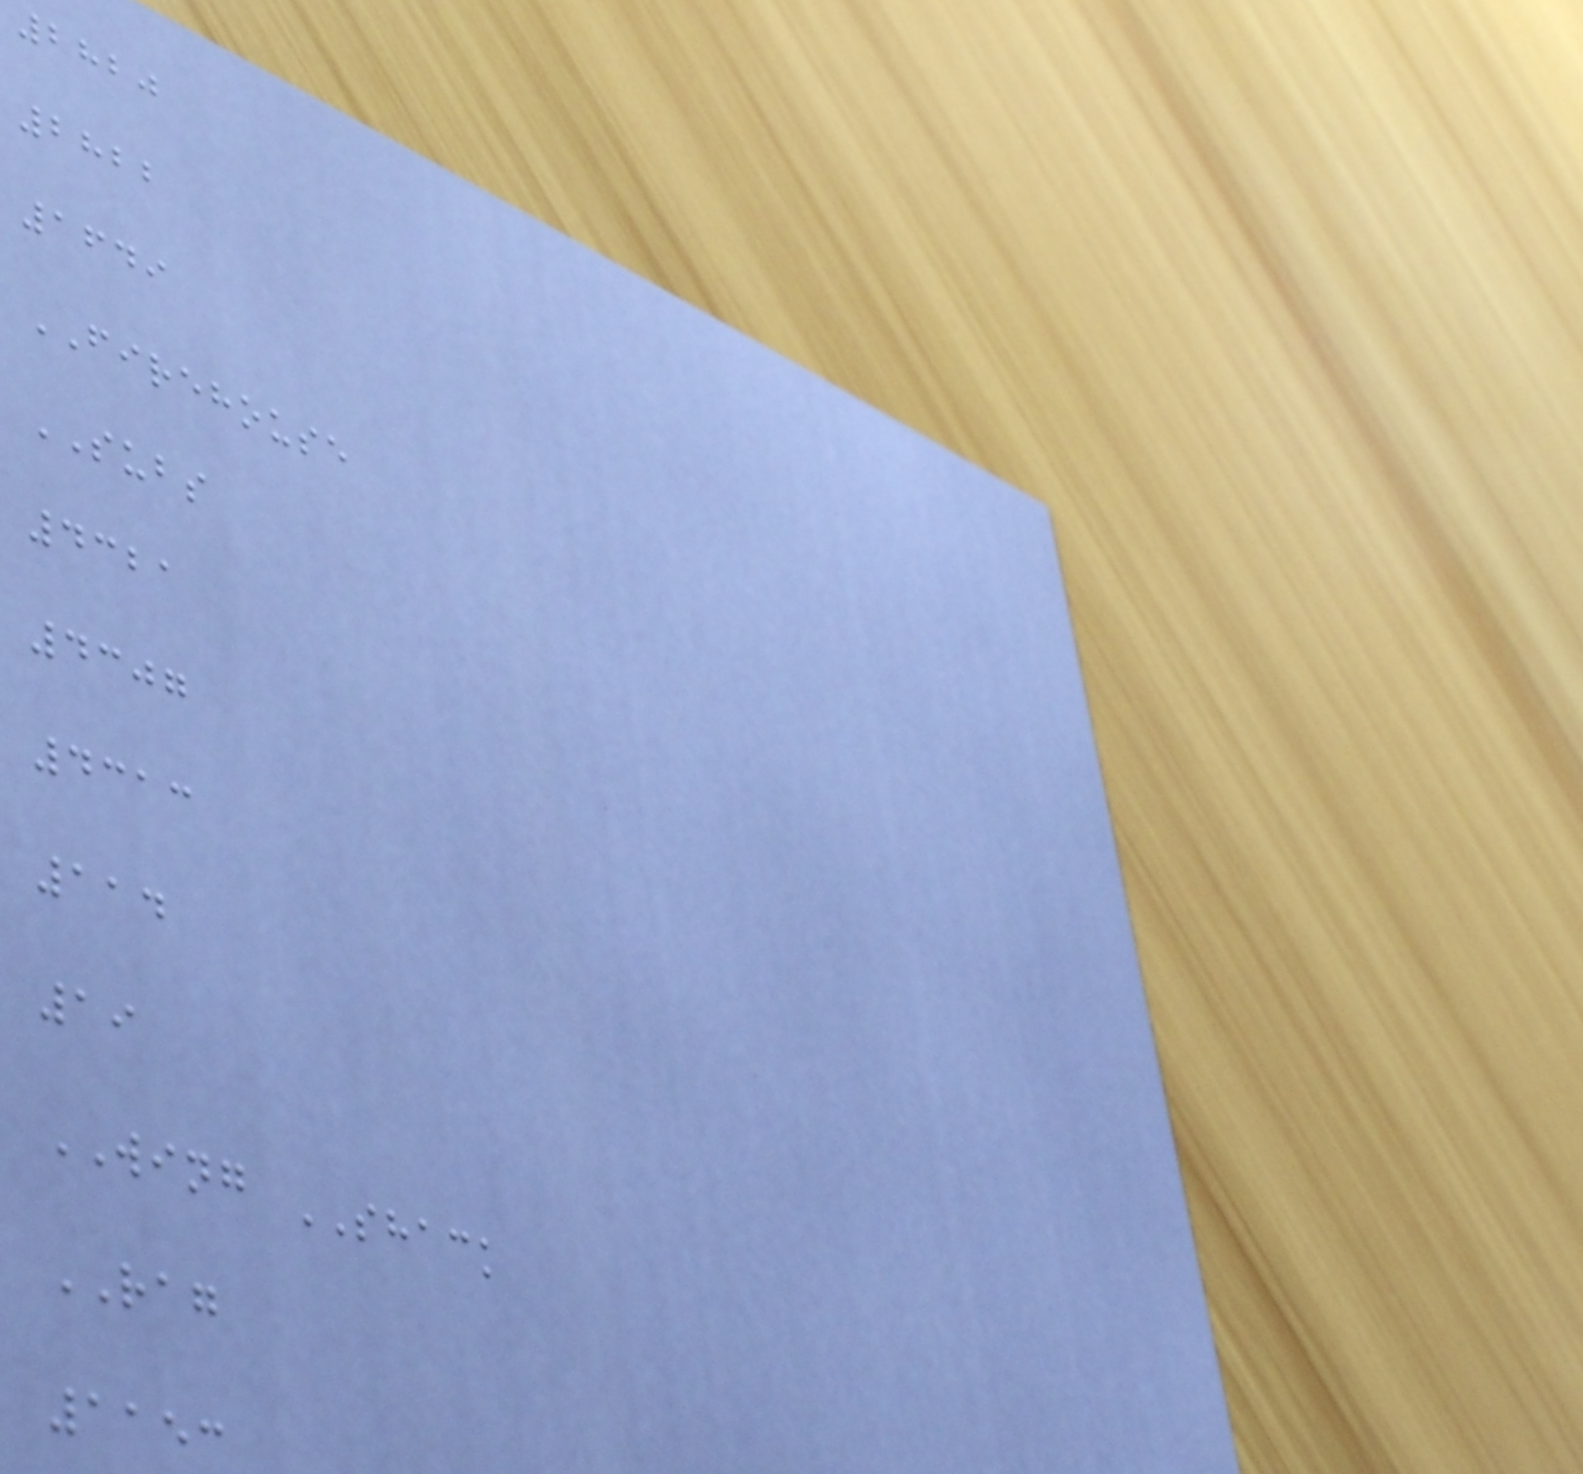2820
2822
1649
FIREHOUSE
SUBS
4321
4307
4313
114
19
WING SHACK
RAG
1153
